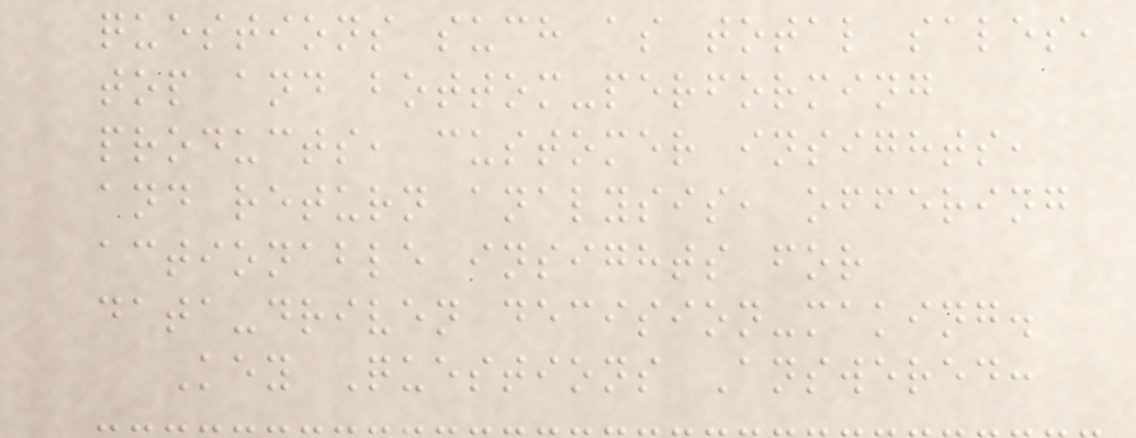questions such as total sales,
top and bottom-performing
products, customer insights,
and return analysis, offering
actionable insights for
data-driven decision-making.
Key Questions Answered:
